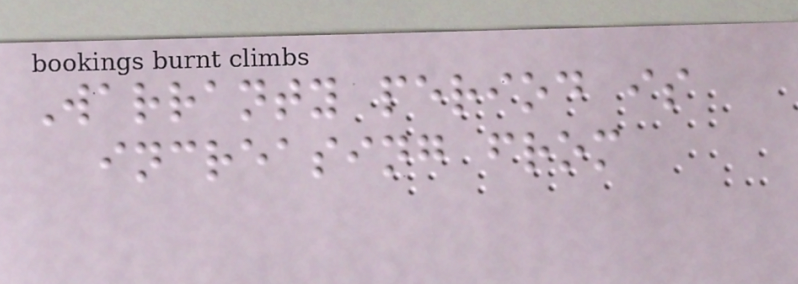Warranty period is
increasing from
